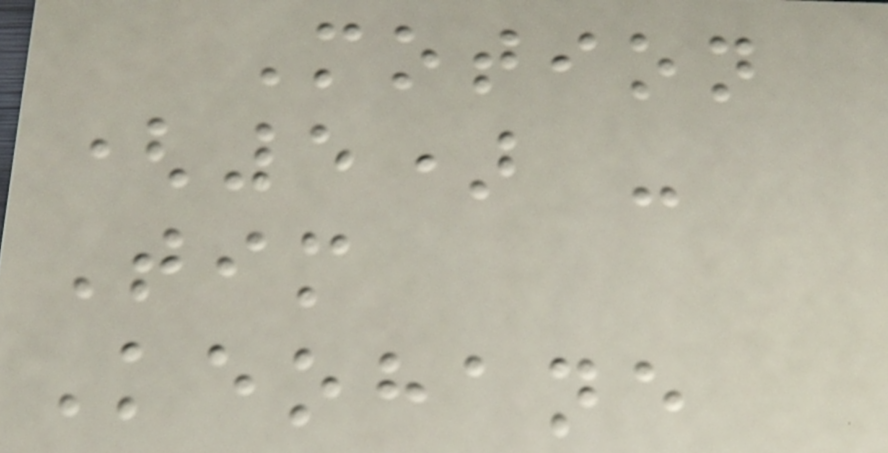Motion
(5) -
Tim
Keohane
